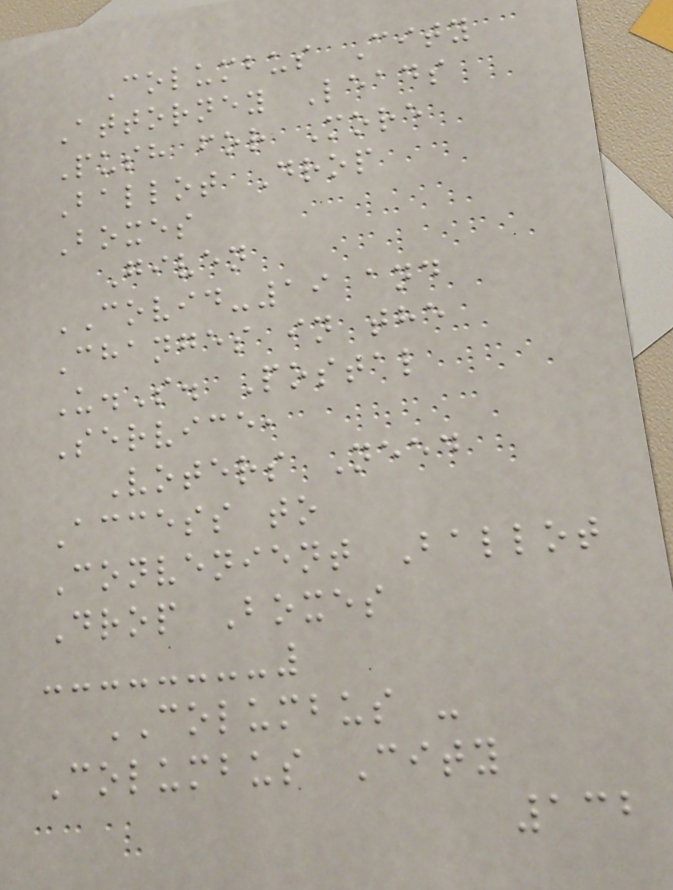Columbus City
Attorney Leads
Push for More
Ballot Drop
Boxes
Given
COVID-19 and
Changes in the
U.S. Postal
Service,
Voters Need
Access to
Convenient Ballot
Drop Boxes
COLUMBUS -
Columbus City
132
